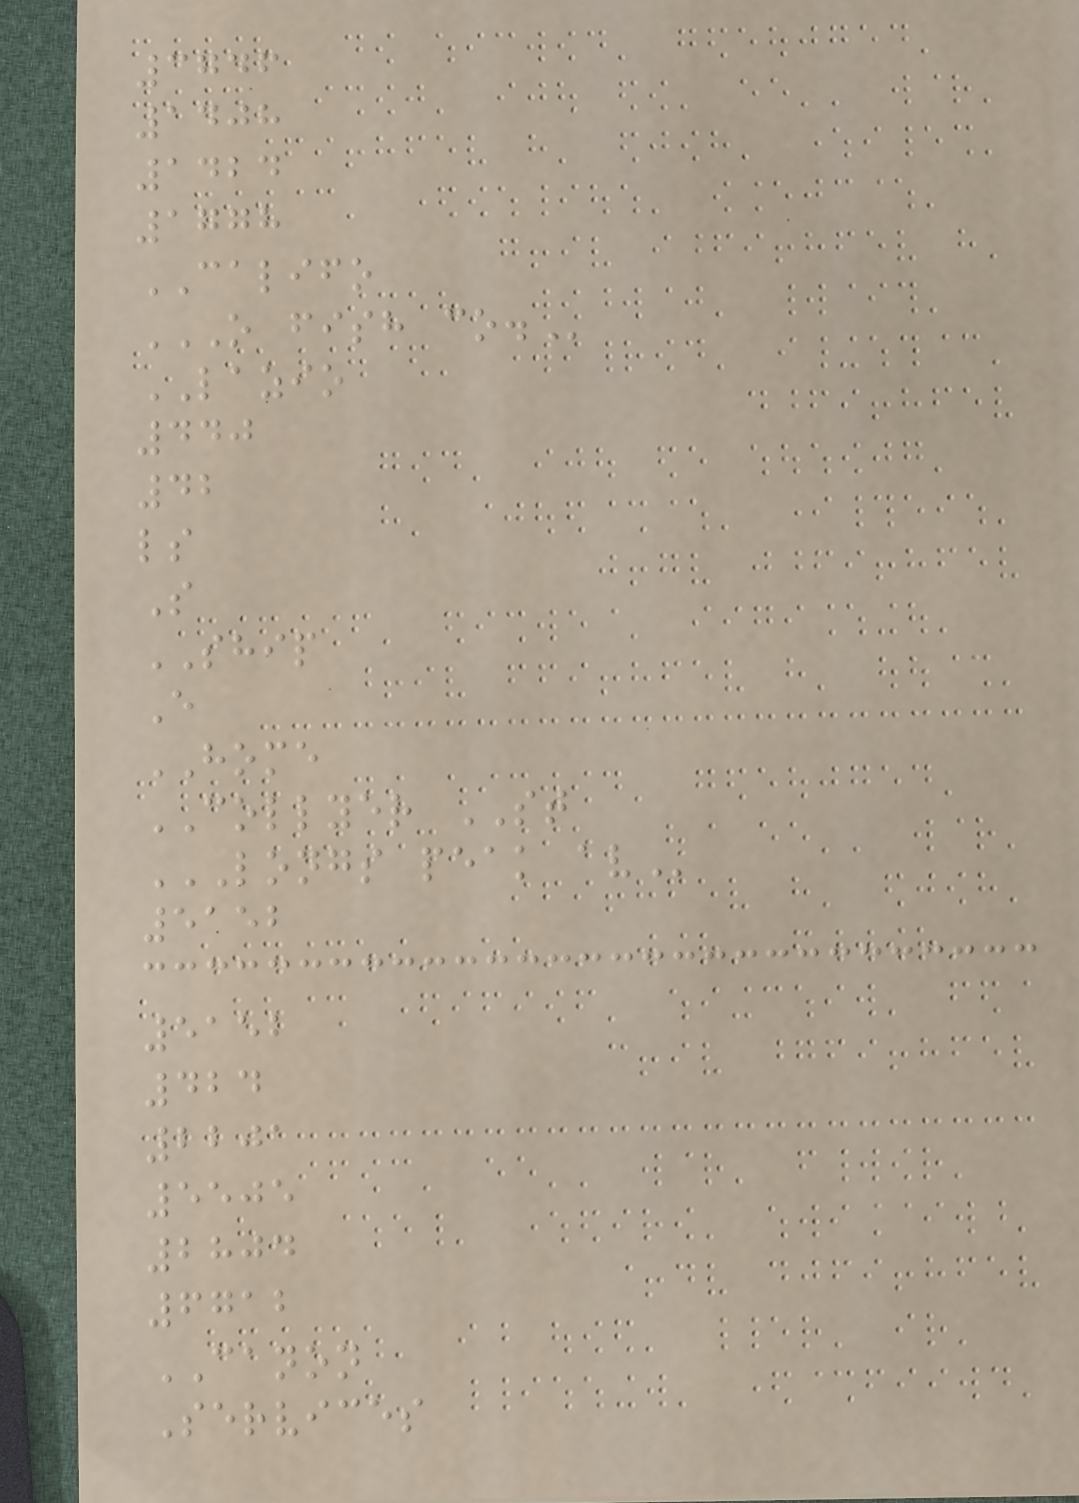3746
1408
1424
1778
CALIFO
O FISH CO.
LAZIO
440
42
ls
S
SHIP
E
HOME
COLLYER ST
LONGS PEAK AV
5152
5152
424
2201
5505
2804
6712
CANON
Services
